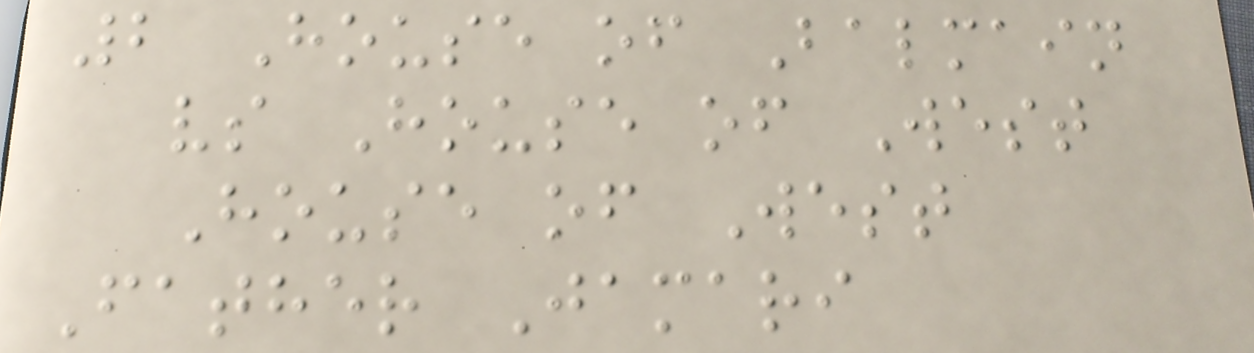2 House of Balmain
vs House of West
House of West
Father Jamari
